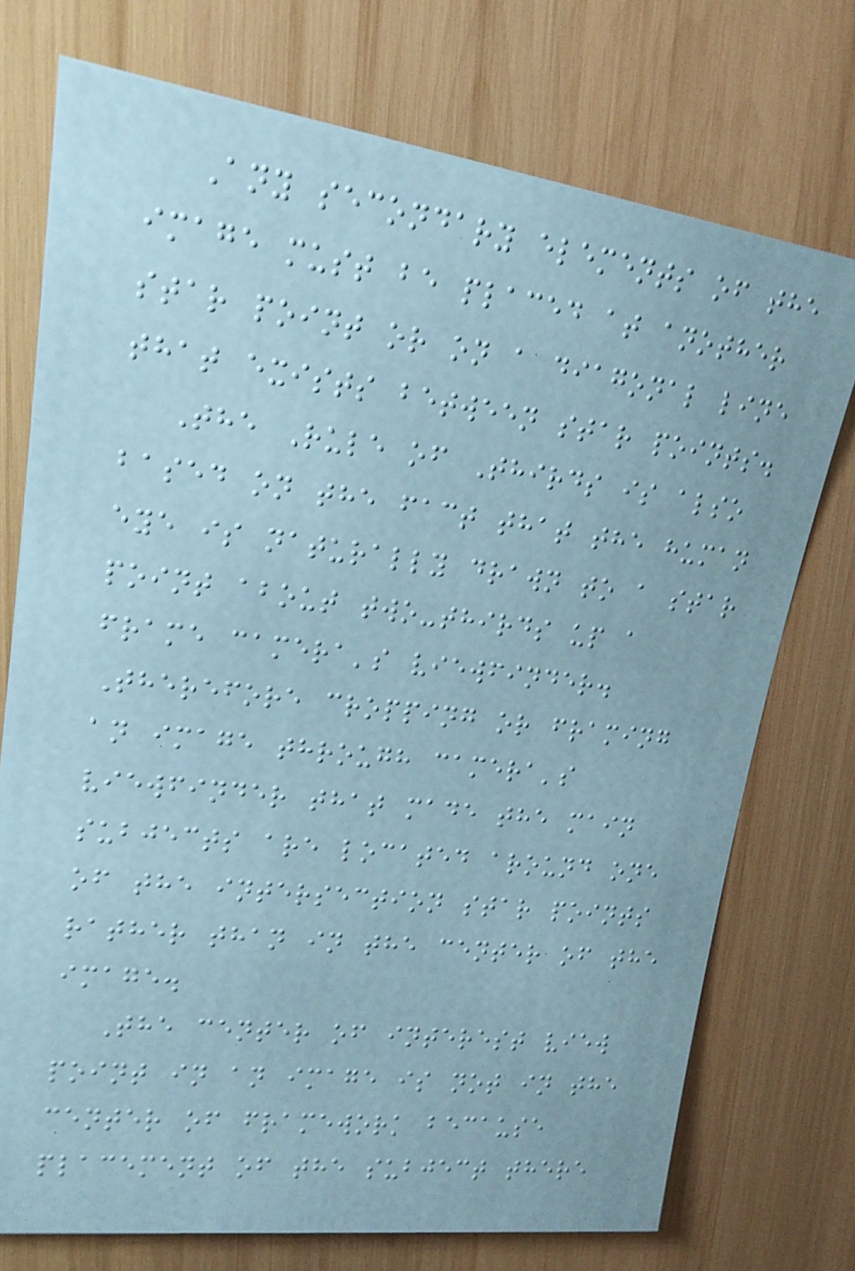Any secondary elements of the
image must be placed at another
star point or on a diagonal line
that exists between star points.
The Rule of Thirds is also
based on the fact that the human
eye is naturally drawn to a star
point about two-thirds up a
frame camera's viewfinder.
Therefore cropping or framing
an image through camera's
viewfinder that made the main
subjects are located around one
of the intersection star points
rather than in the center of the
image.
The center of interest view
point in an image is not in the
center of framework because
placement of the subject there
